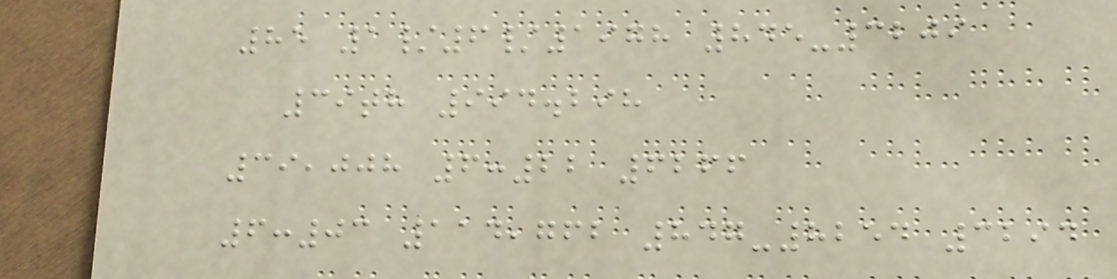85 1/6/1978 845-3209
39th 994.298
39,008 6:22 6266
6:03 114,762 847-8254 3294
